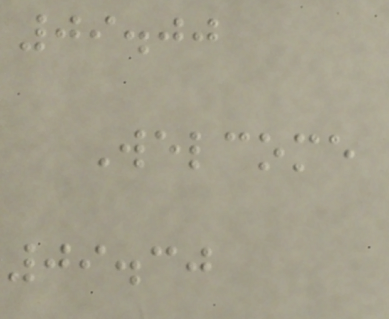09.00
Welcome
09.30
